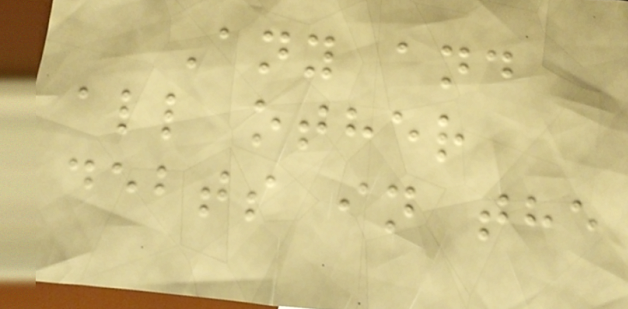Any and
all other
debts in the
